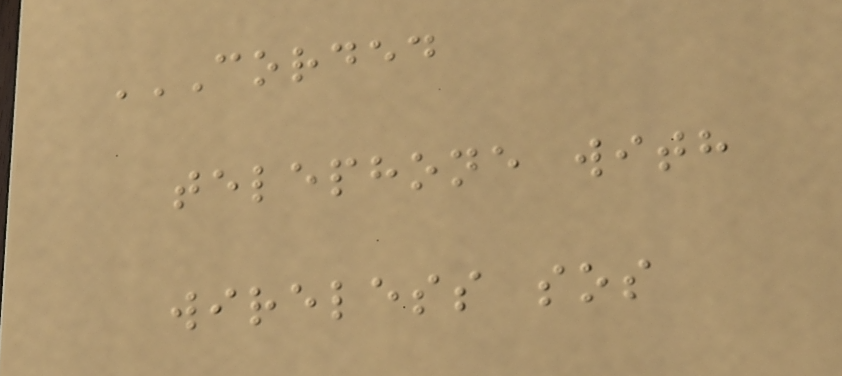CORDED
TELEPHONE WITH
WIRELESS SOS
